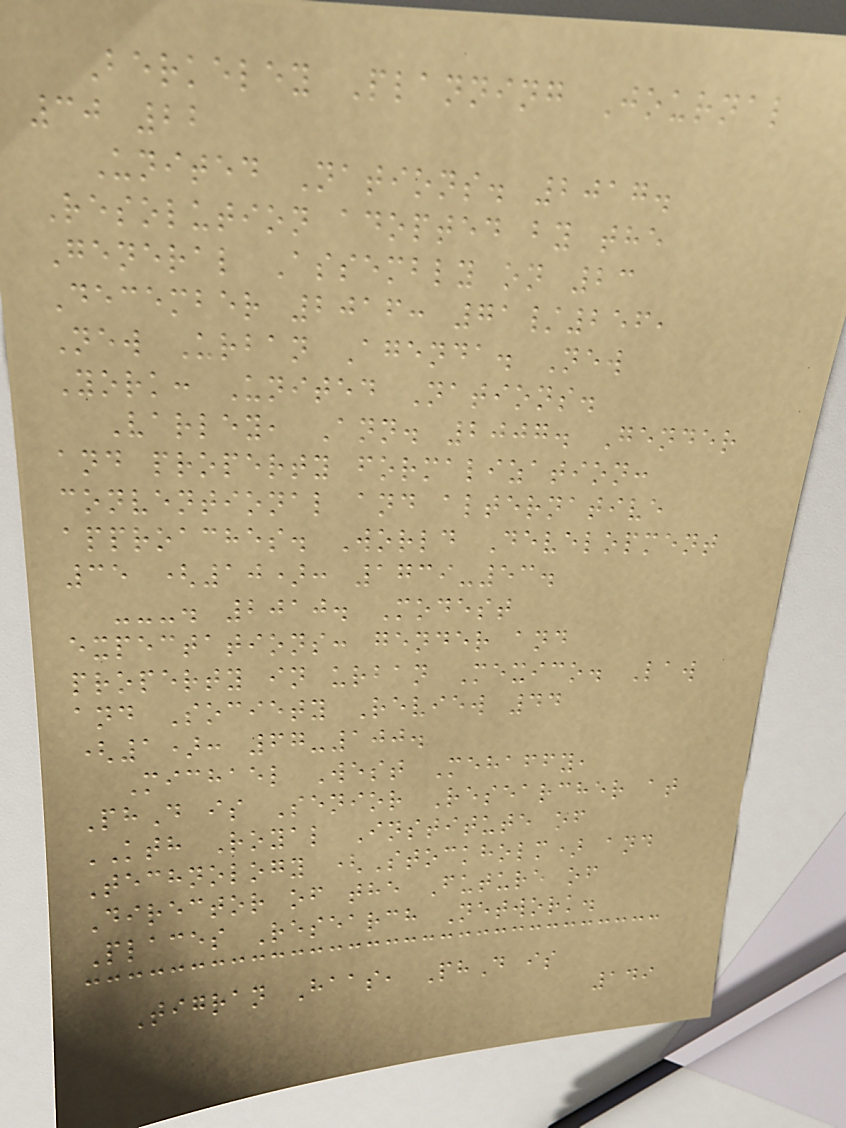Berkeley Planning Journal
30 22
United Nations. 2017.
Resolution adopted by the
General Assembly on 23
December 2016: 71/256,
New Urban Agenda. New
York: United Nations.
Varley, Ann. 2007. Gender
and property formalization:
conventional and alternative
approaches. World Development
35 (10): 1739-53.
---. 2010. Modest
expectations: gender and
property in urban Mexico. Law
and Society Review 44
(1): 67-100.
Michael West Mehaffy,
PhD is Senior Researcher at
KTH Royal Institute of
Technology (Stockholm) and
Director of the Future of
Places Research Network.
Tigran Haas, PhD is
149
